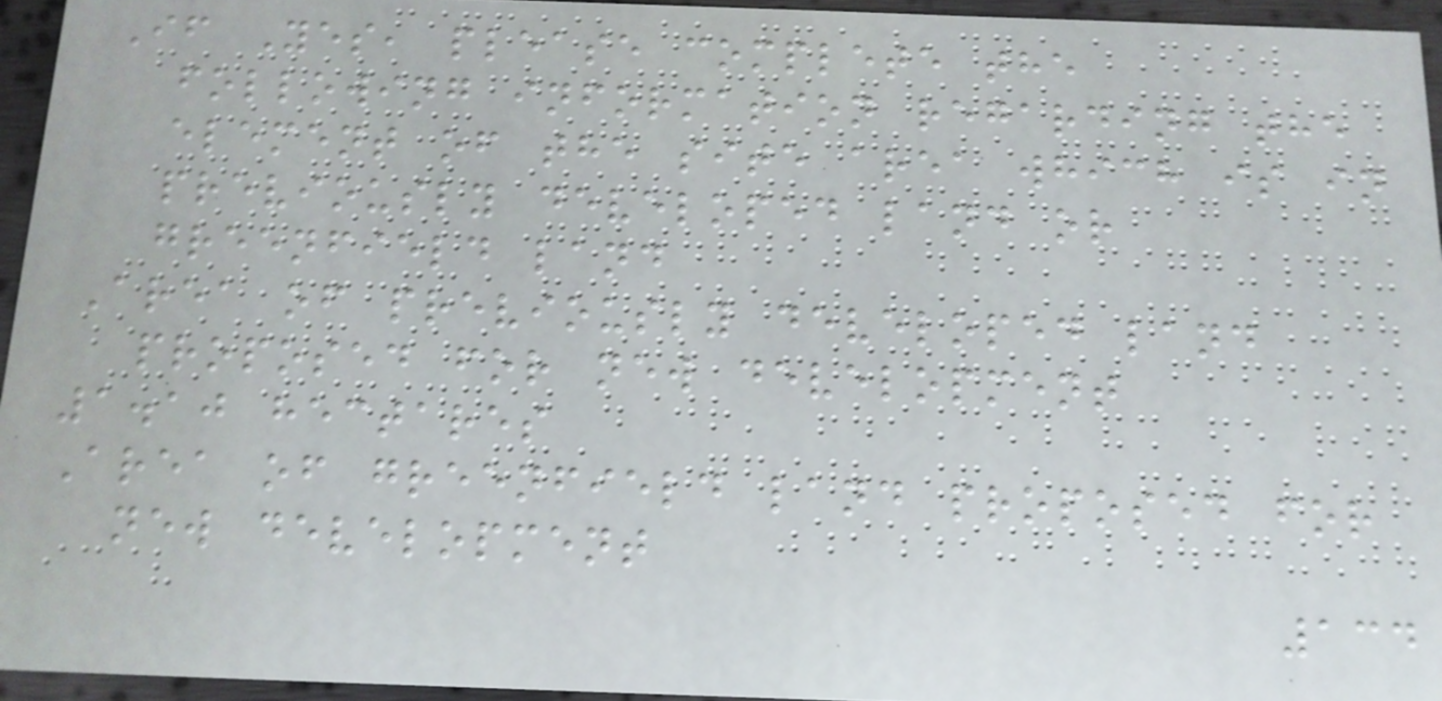If Yes, please complete the
following information regarding the
element of the site area which is in
previously developed land or
greenfield land
Area of previously developed land
proposed for new development
1.10 hectares
Area of greenfield land proposed for
new development
134
